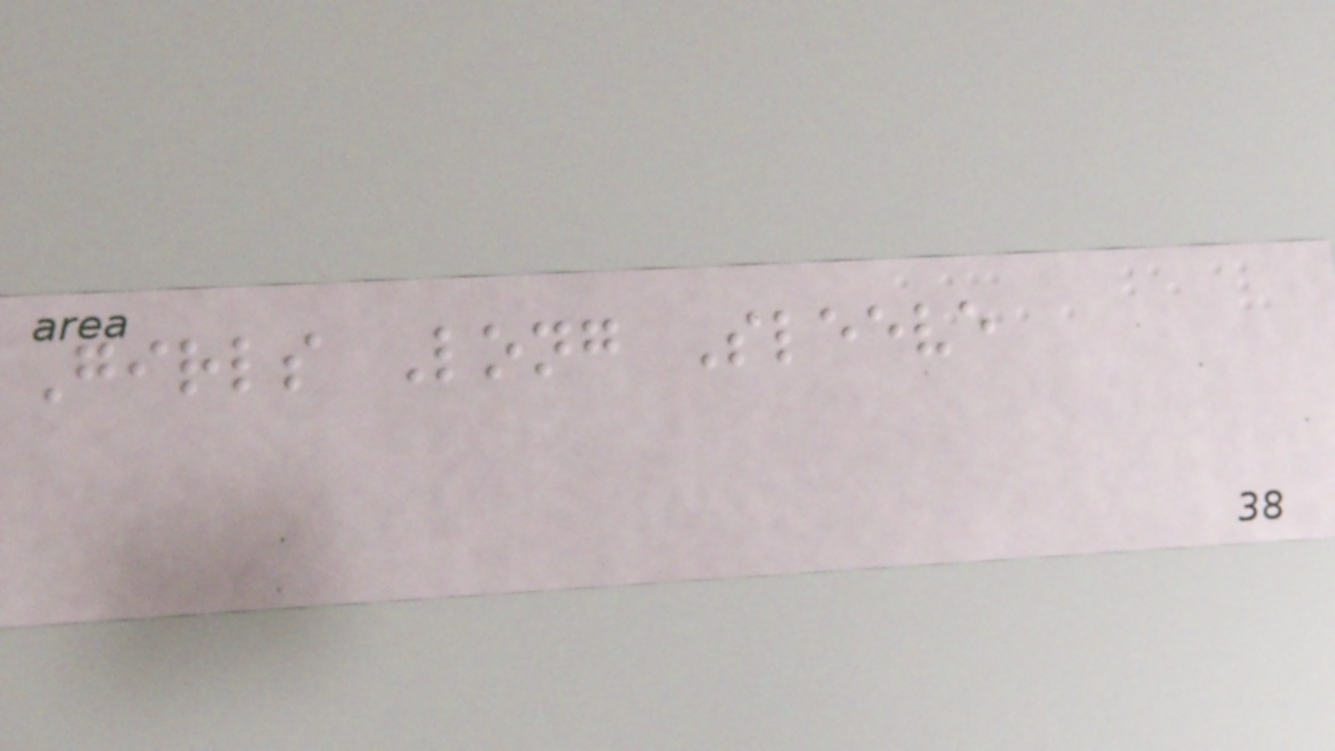Girls Long Sleeve
